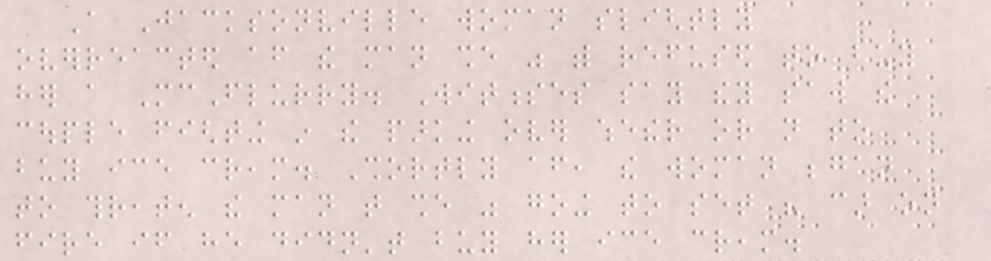A Jacksonville woman slightly
overreacted after the man she was with refused to buy
her a McFlurry. Witnesses say they saw the
couple fighting in the parking over whether or not to
buy ice cream. Shortly after, the woman began
to threaten the man that she was going to set his car on
fire if he didn't buy her ice cream.
